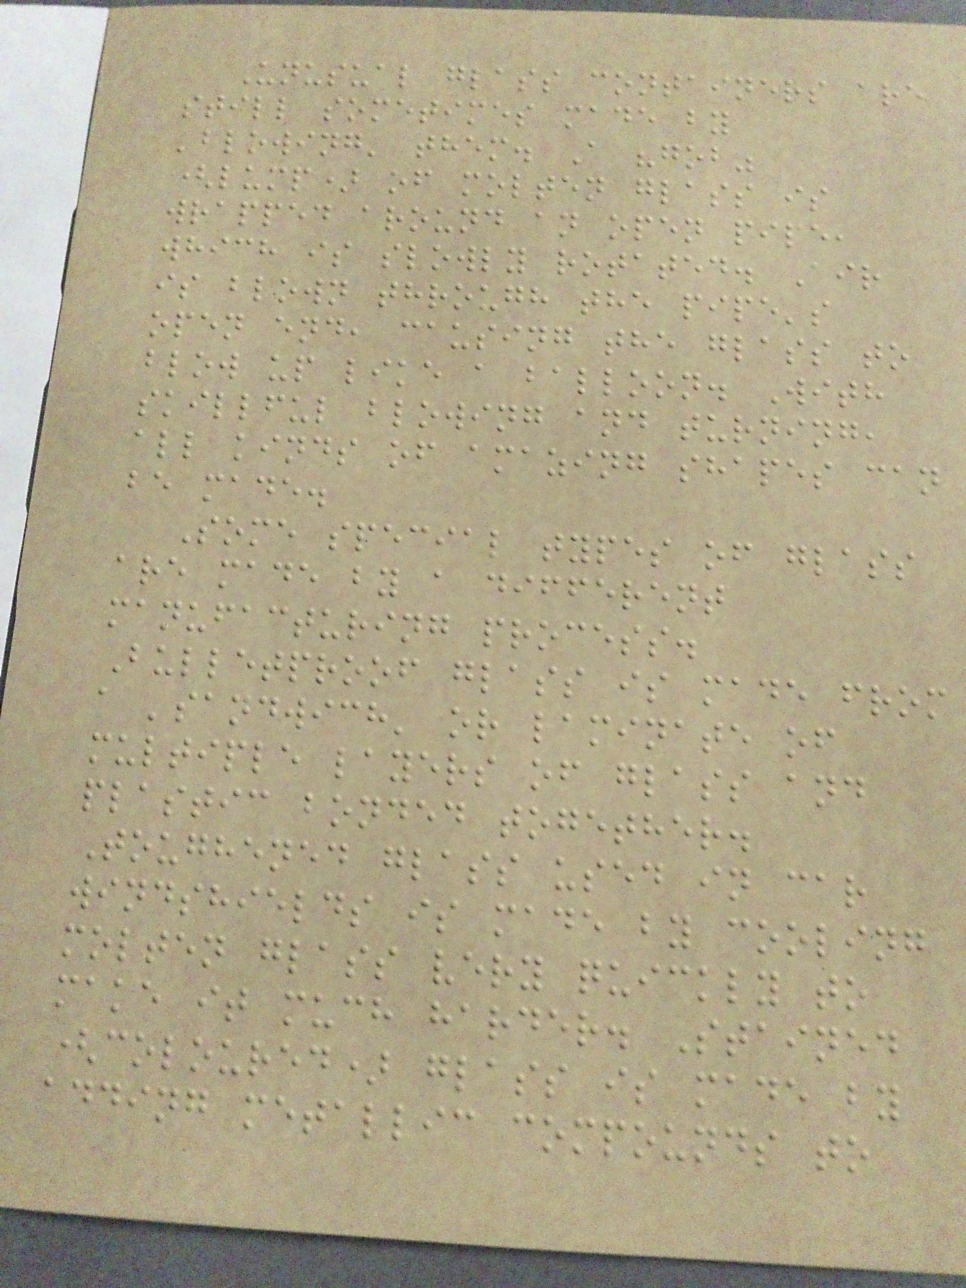Unusual glass containers are
still sometimes made by
'blowing' them. A "gob"
(lump) of molten glass is
wrapped around an open pipe,
which is slowly rotated. Air
is blown through the pipe's
open end, causing the glass to
blow up like a balloon. With
skillful blowing and turning,
all kinds of amazing shapes can
be made.
Some special types of glass
are made by a different
manufacturing process.
Bulletproof glass is made from
a 'sandwich' or laminate of
multiple layers of glass and
plastic bonded together.
Toughened glass used in car
windshields is made by cooling
molten glass very quickly to
make it much harder. Stained
(coloured) glass is made by
adding metallic compounds to
